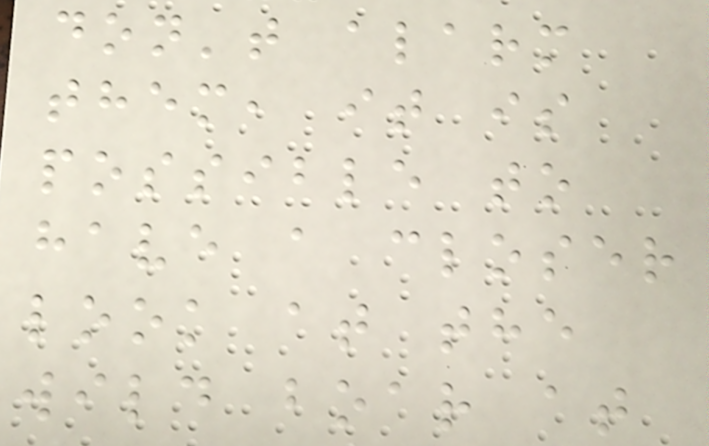don't alarm
them, it is
possible to
have a closer
look at the
wild boar at
